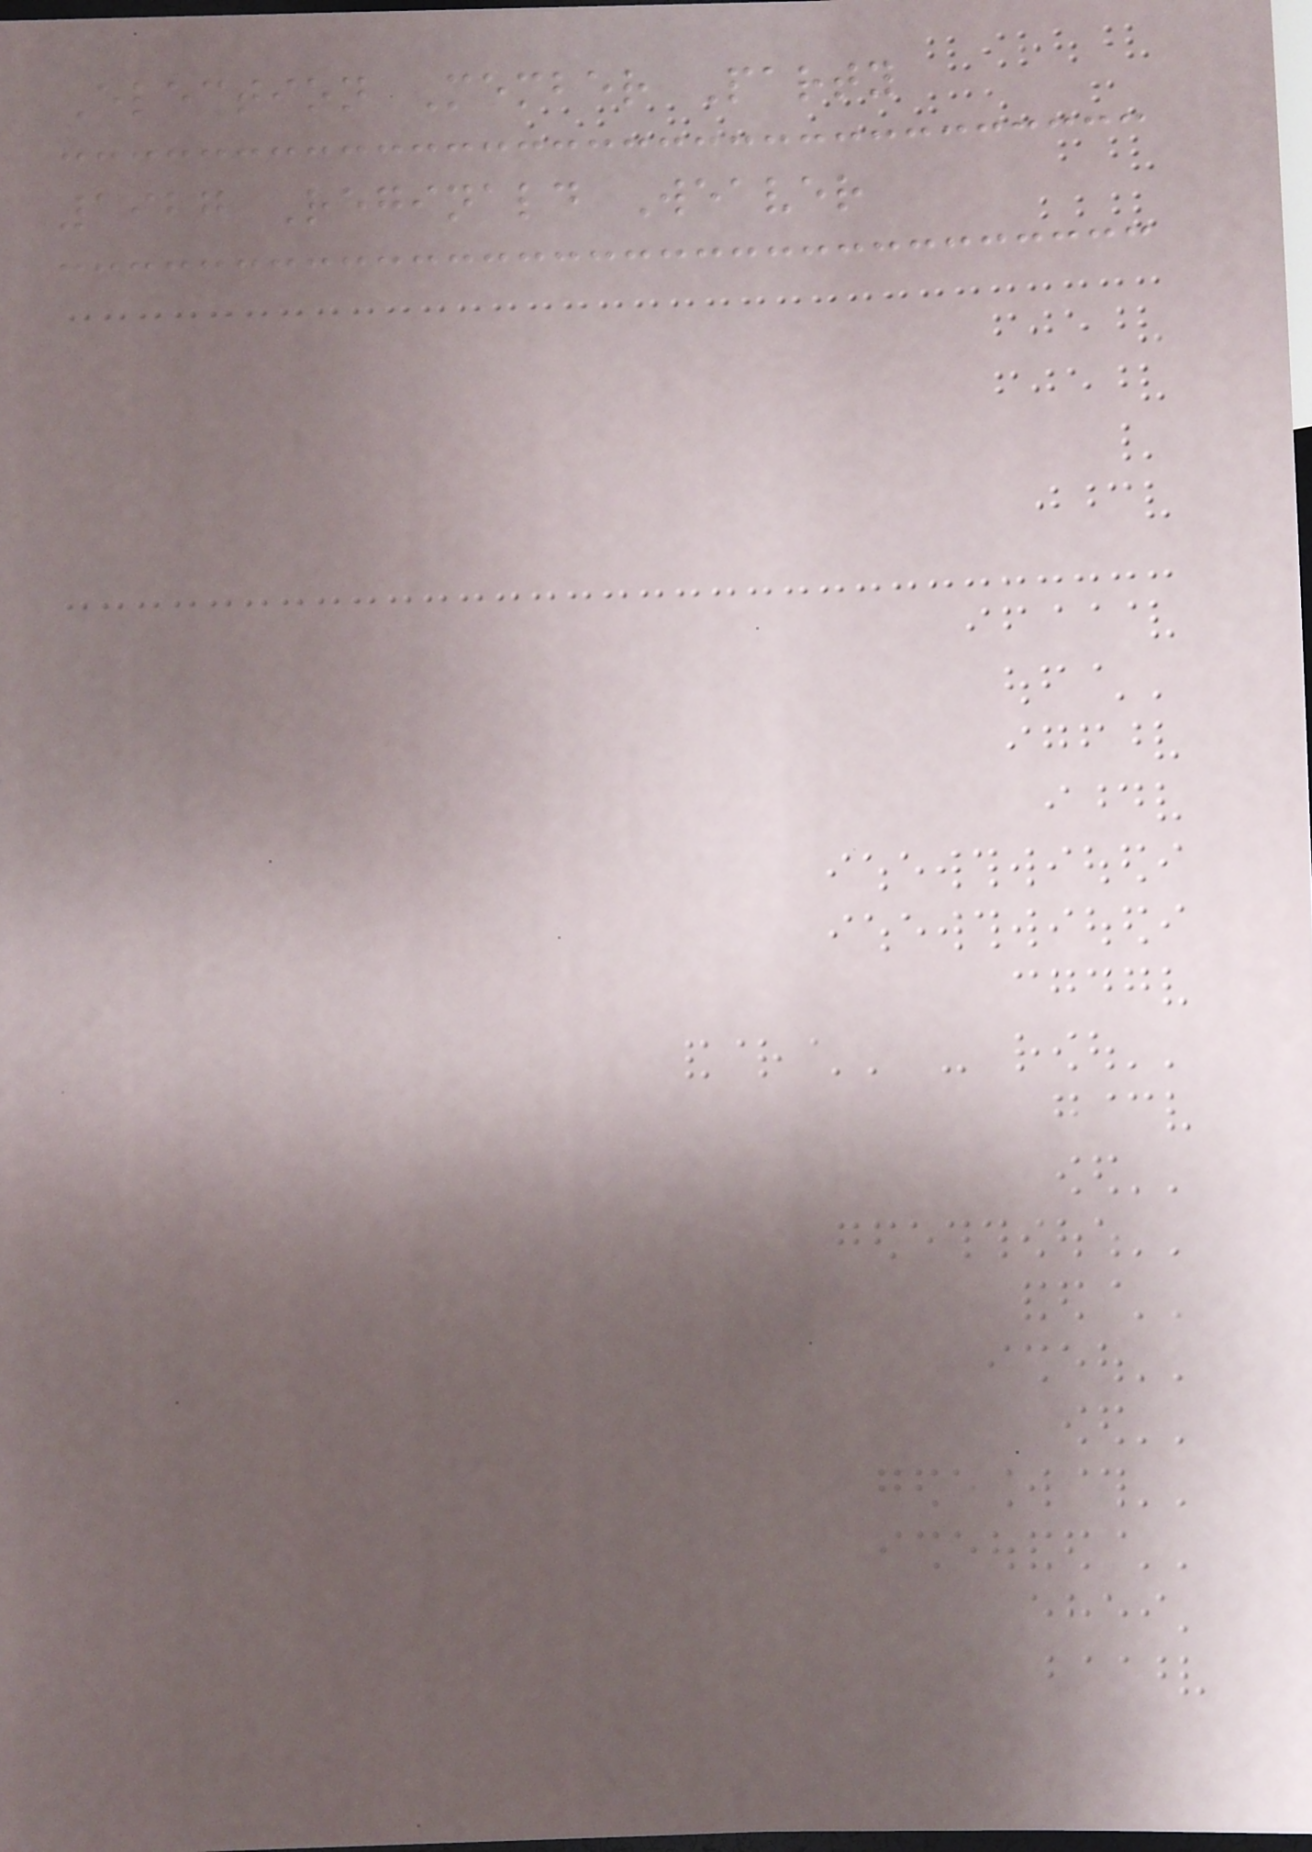Election Member Party
1927 Reginald Weaver
